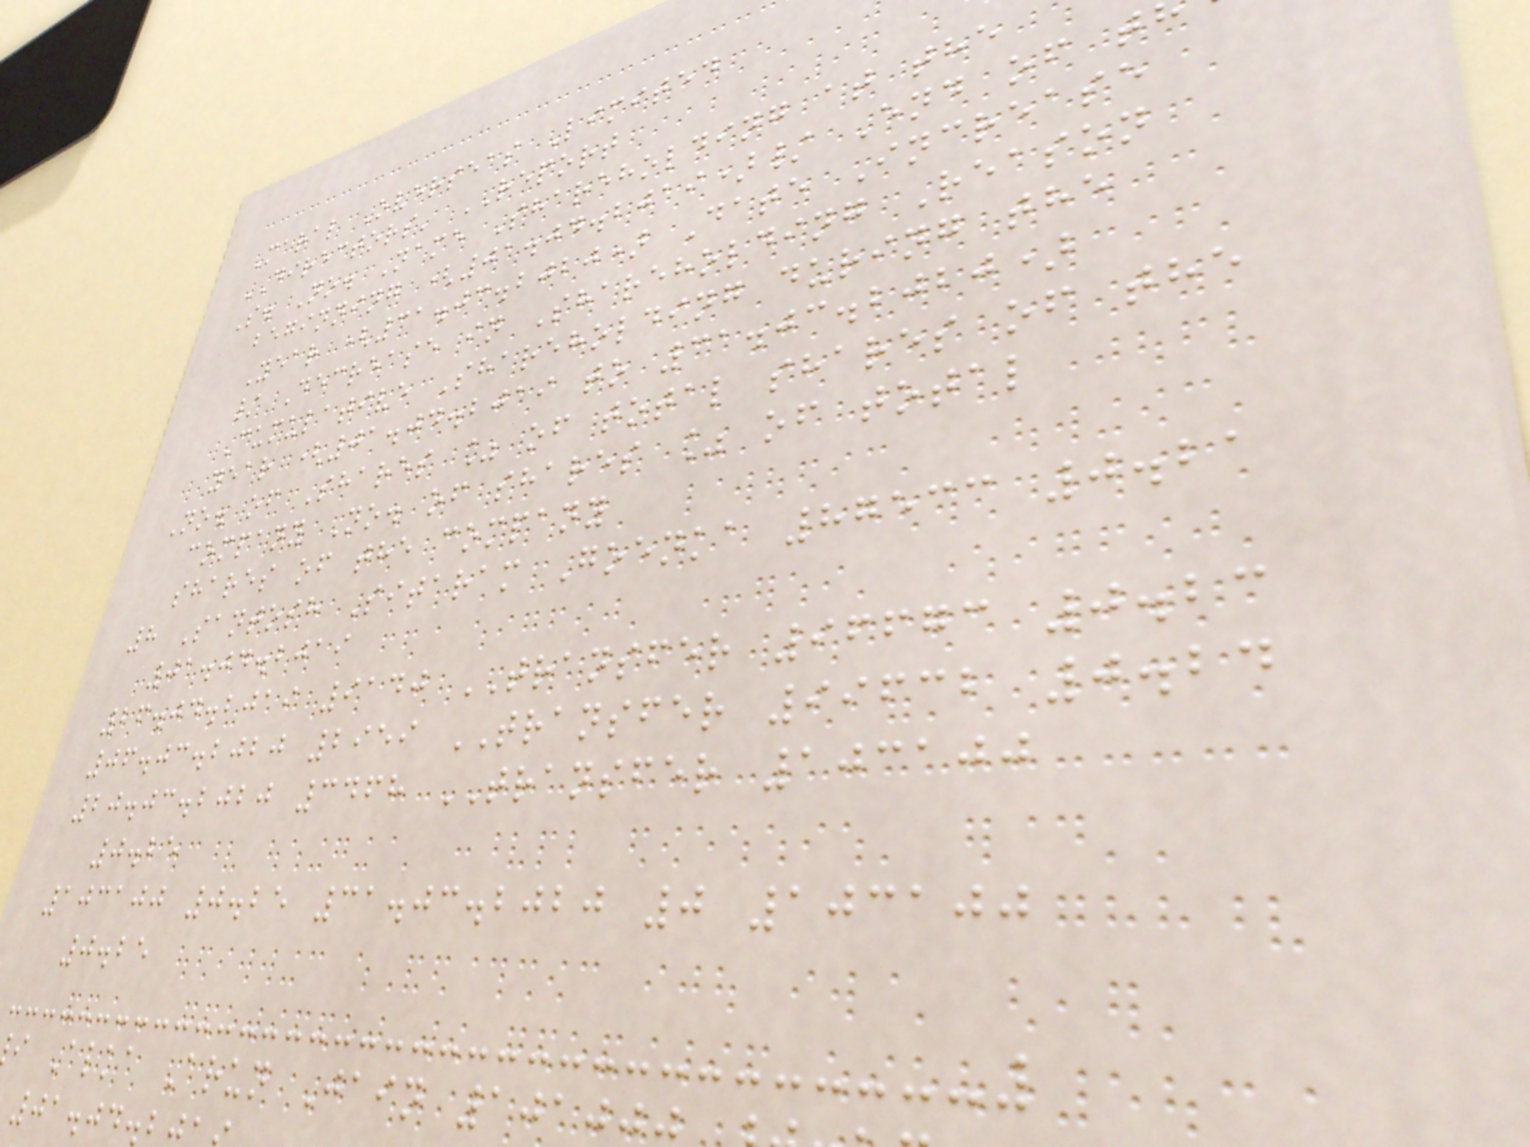Maral Overseas Limited
DIRECTORS' REPORT
S. No. Name Shareholding at the
beginning (01.04.2019)/ End of t
Year (31.03.2020) Date Increase
/ Decrease in Shareholding Reason
Cumulative Shareholding during the
year (01.04.2019 to 31.03.2020)
No. of Shares % of total shares of the
company No. of shares % of total
shares of the company
8 Santosh Sitaram Goenka 87533 0.21
01.04.2019
26.04.2019 9140 TRANSFER 96673 0.23
06.03.2020 2959 TRANSFER 99632 0.24
20.03.2020 3468 TRANSFER 103100
0.25
103100 0.25 31.03.2020 0 103100
0.25
i Alka Arun Jain 1010
01.04.
